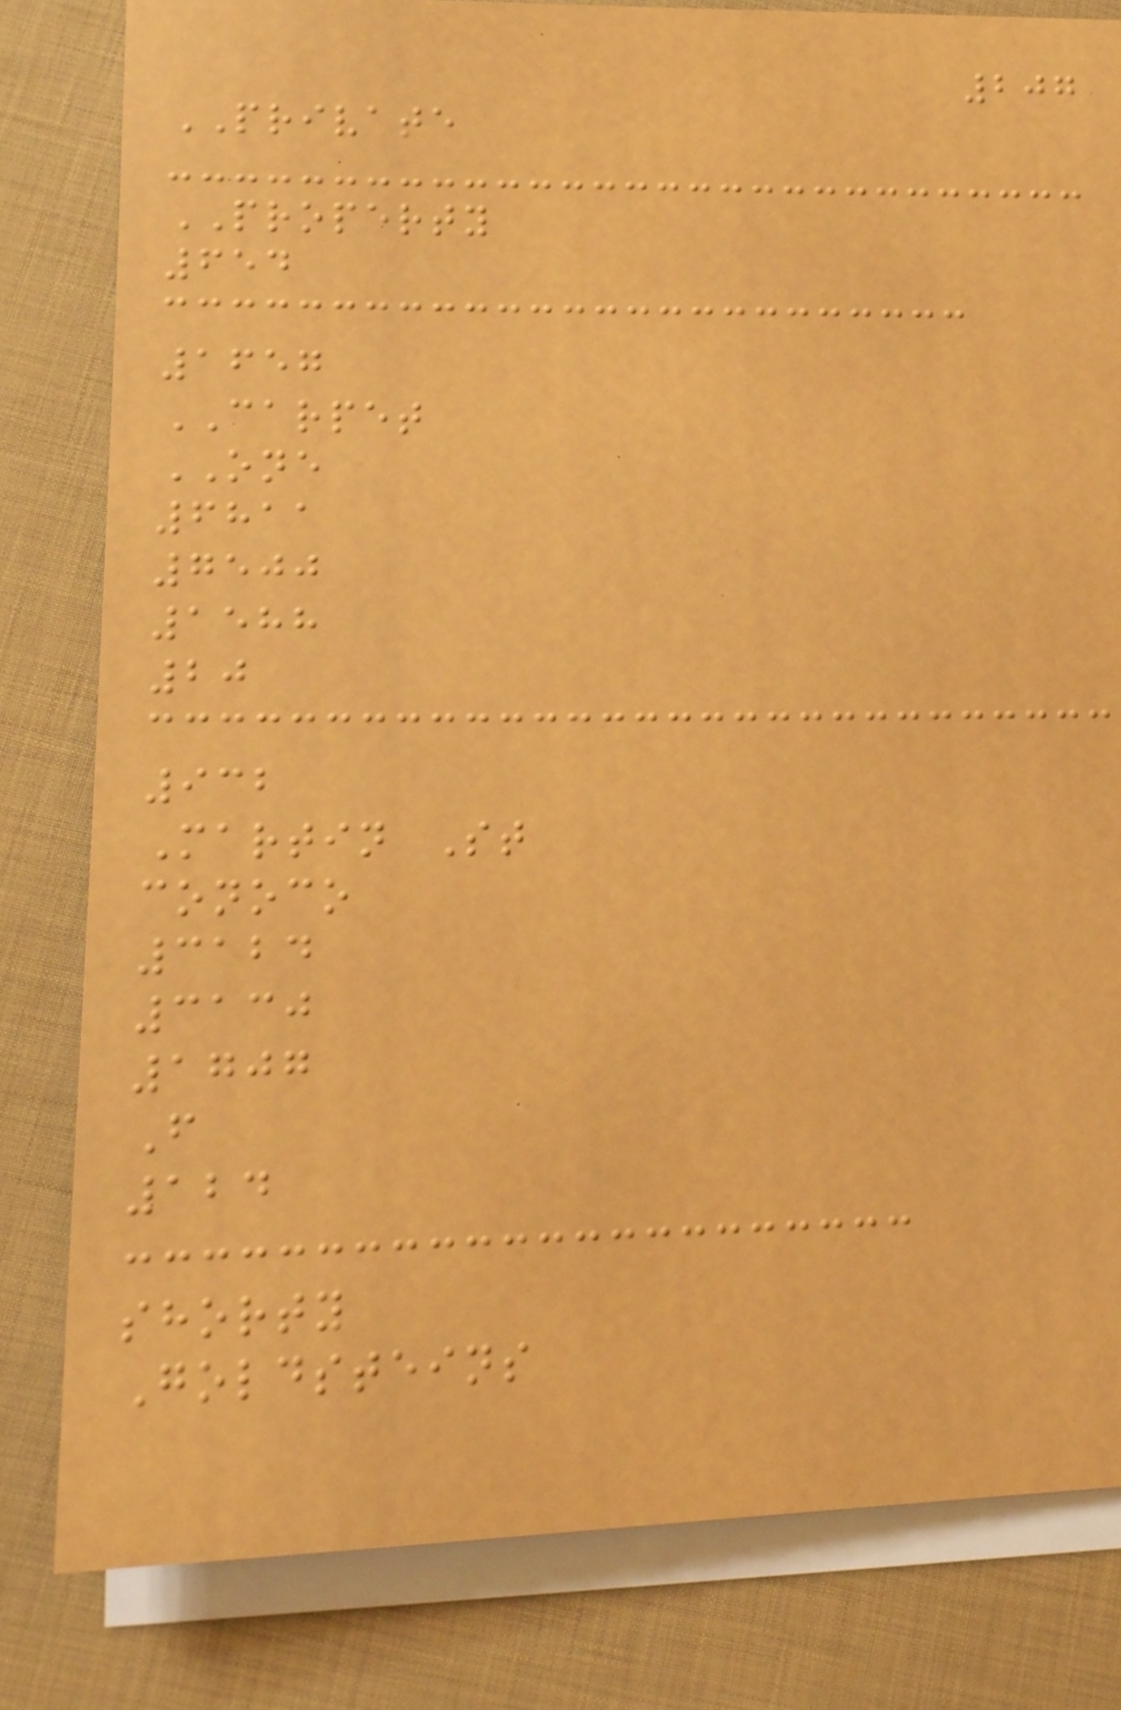207
PRIVATE
PROPERTY
654
1657
CARPET
ONE
6811
7500
1588
20
932
Martin St
conoco
3124
3130
1707
F
124
shorty
Goldsteins
